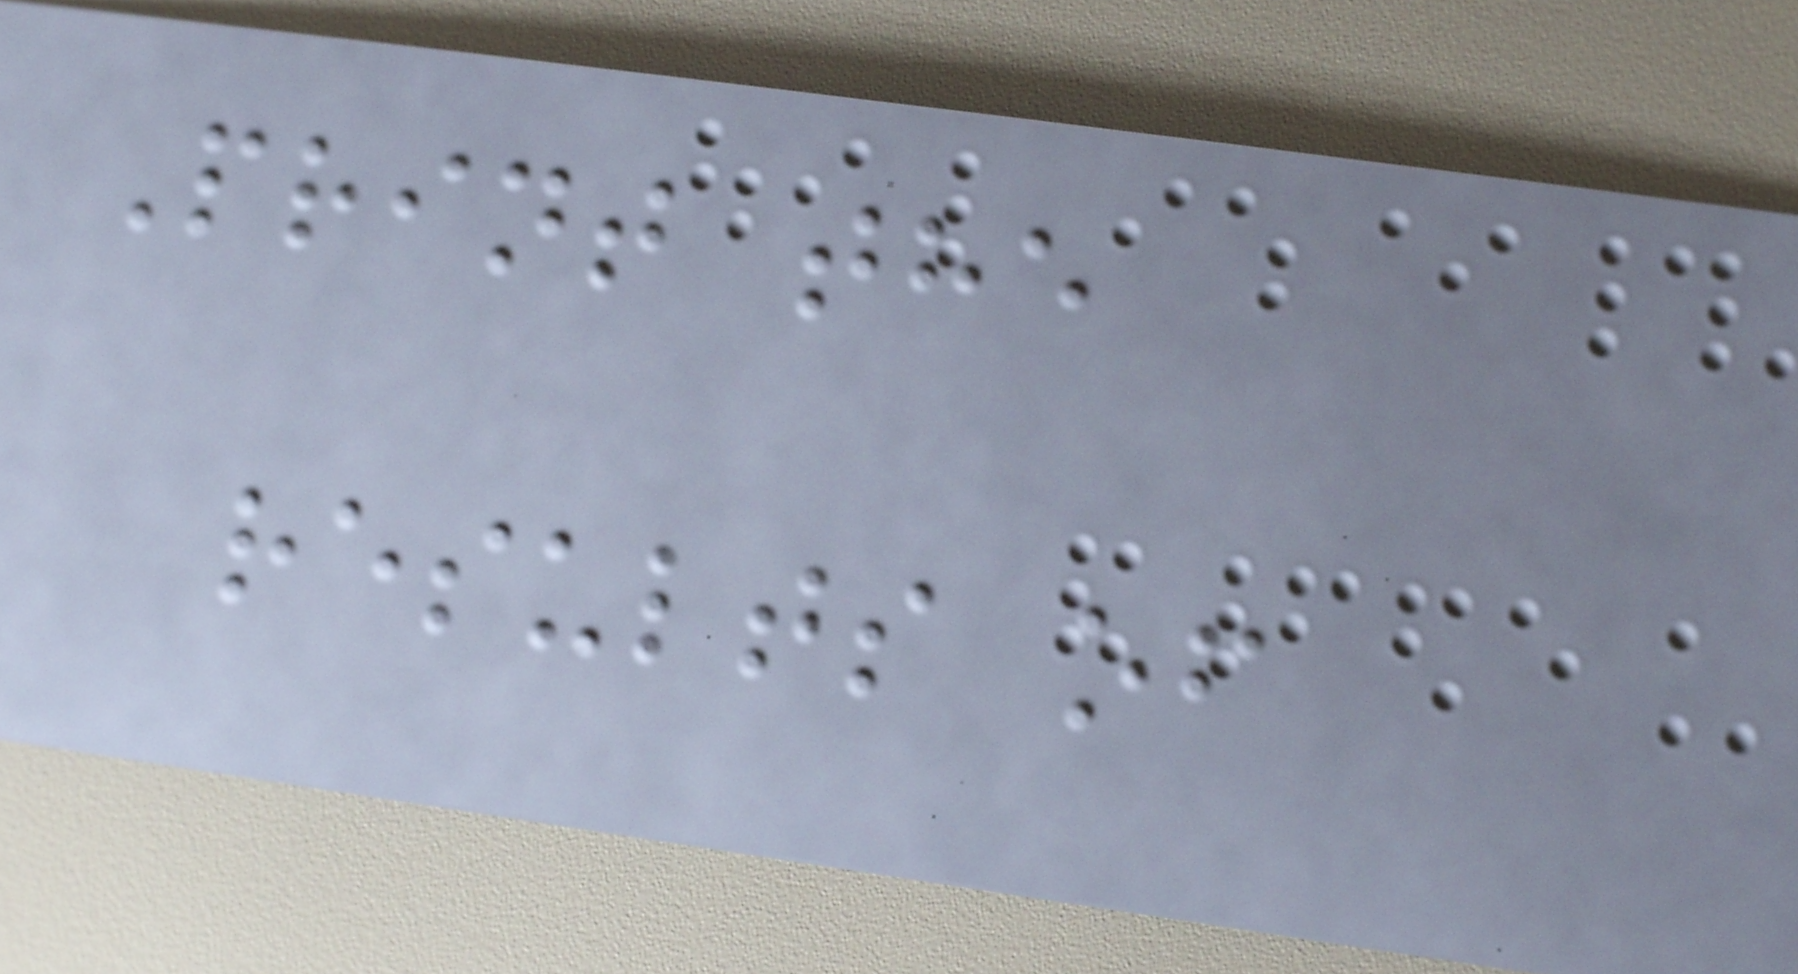Print the
results of
